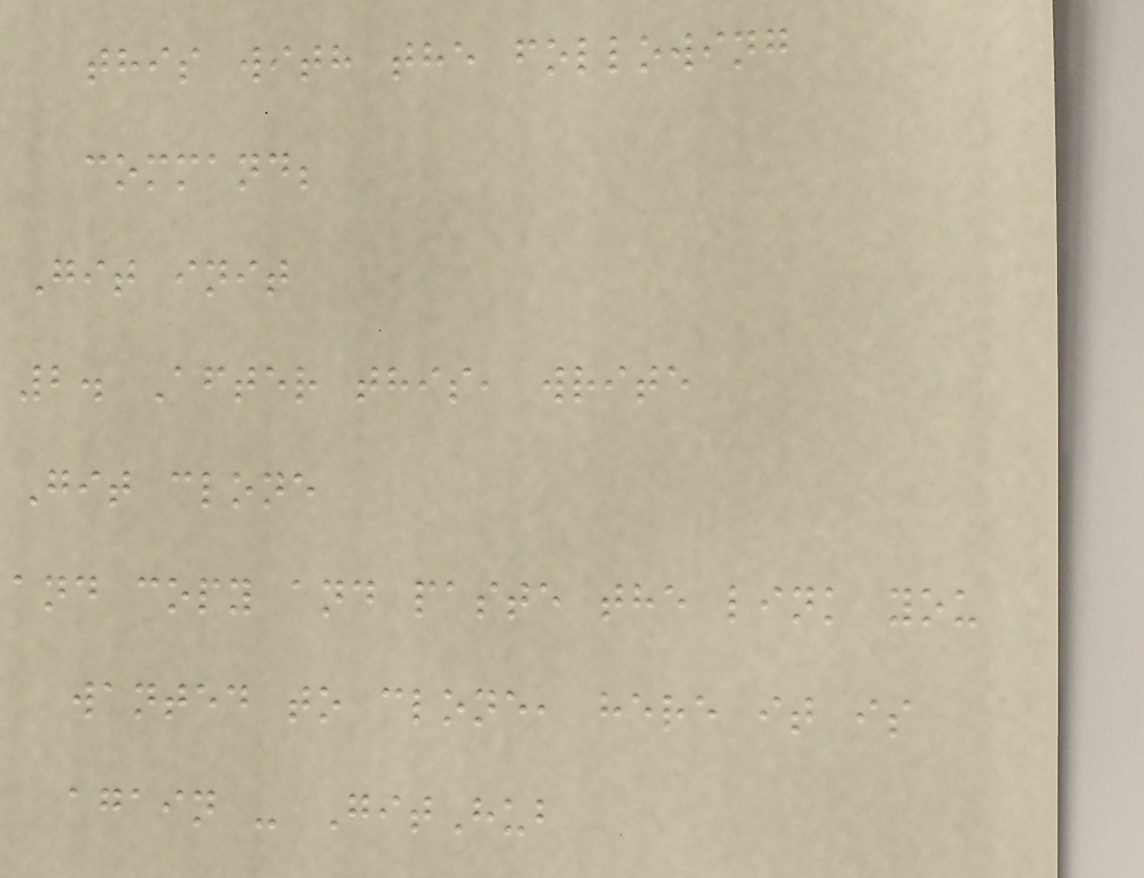this with the following
command;
Git init
2. After this, write
Git clone
and copy and paste the link you
wanted to clone, here it is
again - GitHub
